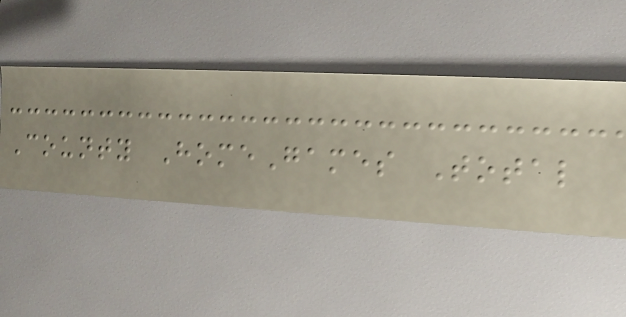County HomeGames Total
